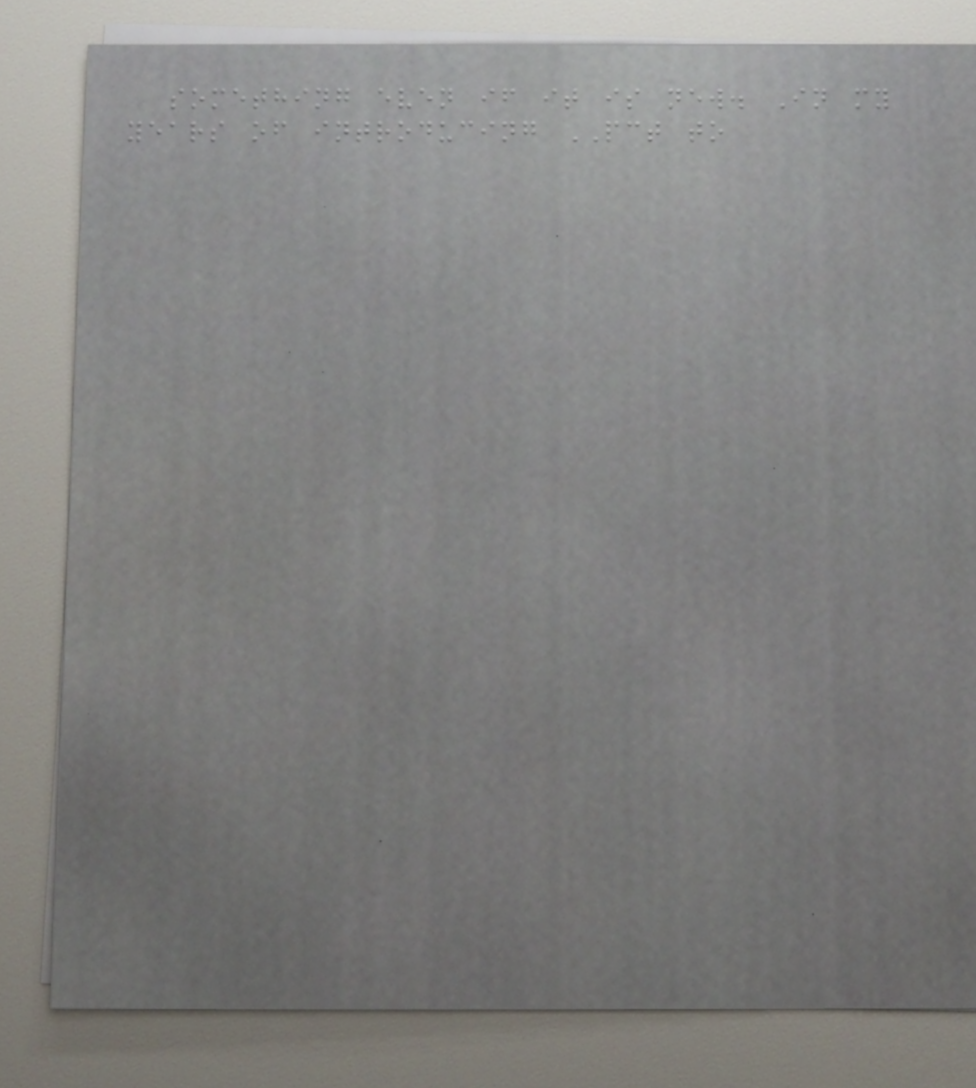something even if it is new. In my
years of introducing PCT to
